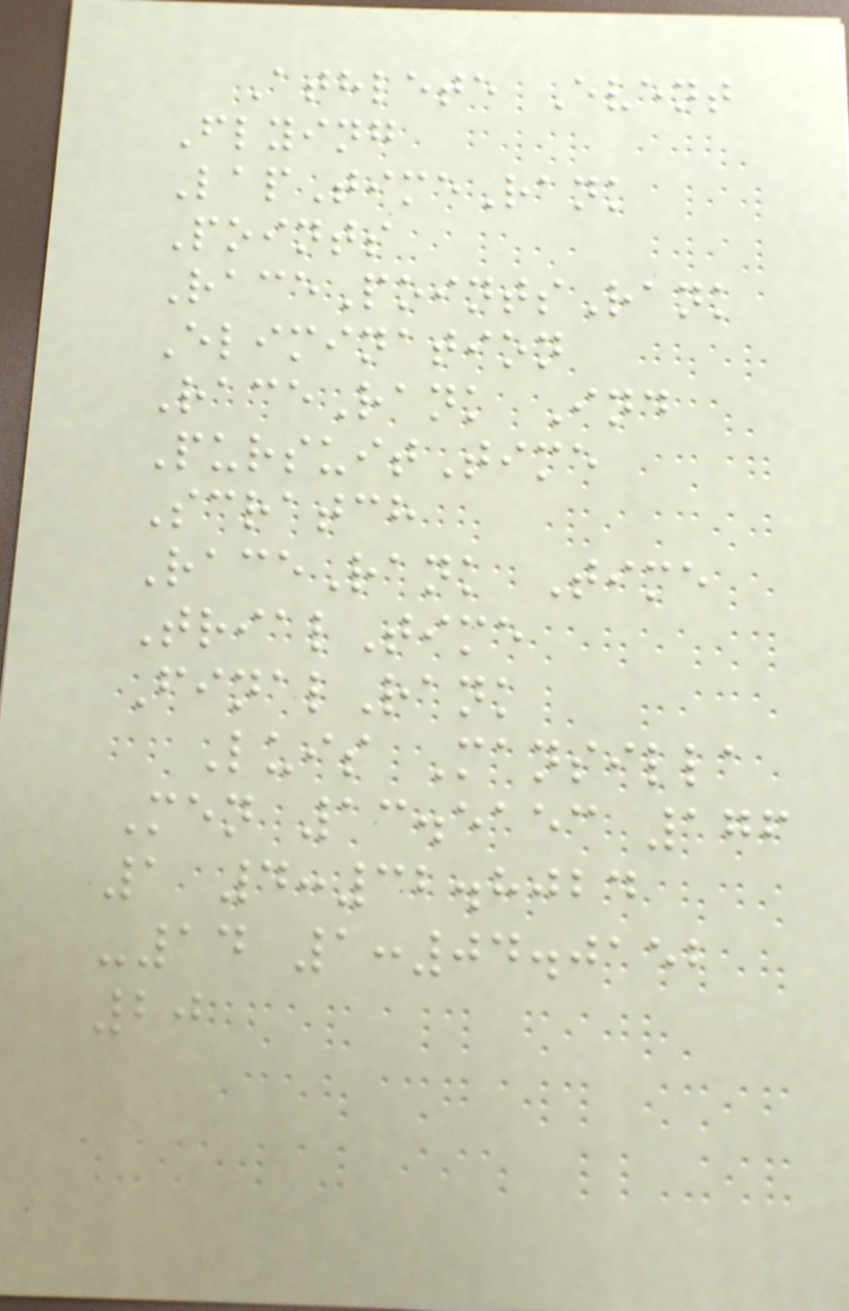Athlete Event
Flying
LapTimeRank
Points
RacePointsRank
Elimination
RaceRank Ind
PursuitTime
Scratch
RaceRank Time
TrialTime
FinalRank
Luis Mansilla
Men 13.5153 176
1 4:32.8024
-14 1:04.0152
20
